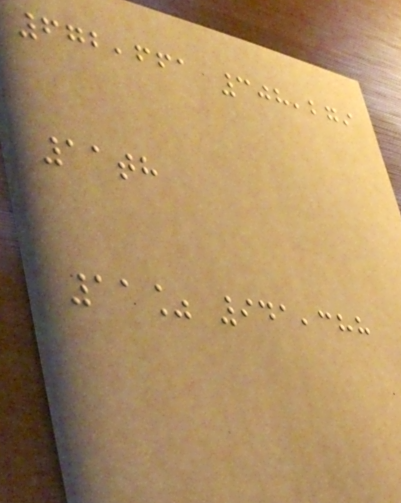672,661 308,279
11th
11% 941,388
